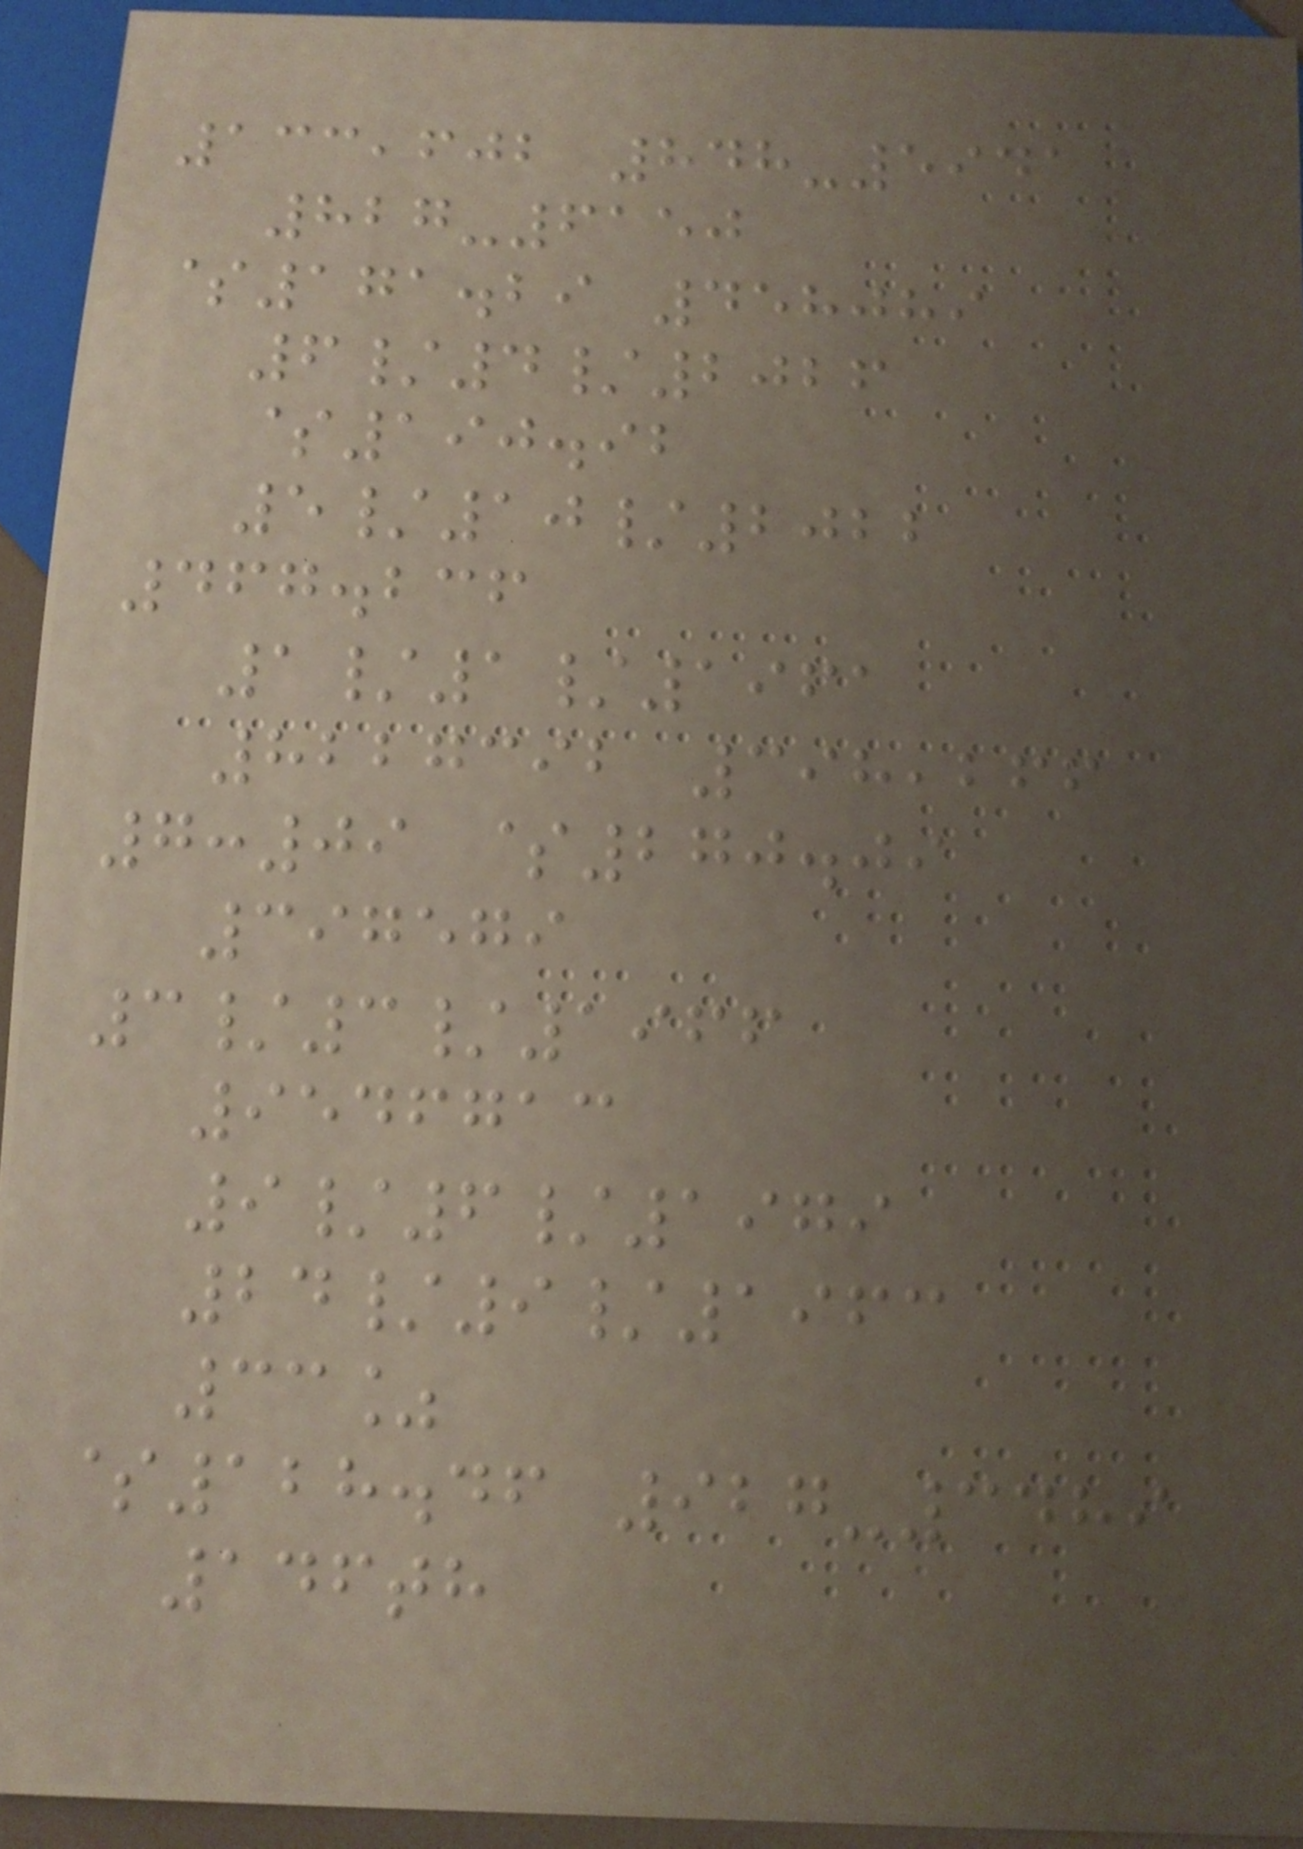133,602 848-5941
827-6150
$171.29 458089
6/4/2026
$190.92
5/10/2022
467.236
1/1/1961
8227392 398,266
7:09 $270.09
397579
3/3/1966
9546713
9/6/1979
24/9/1963
33%
$128.46 927-3489
146th
